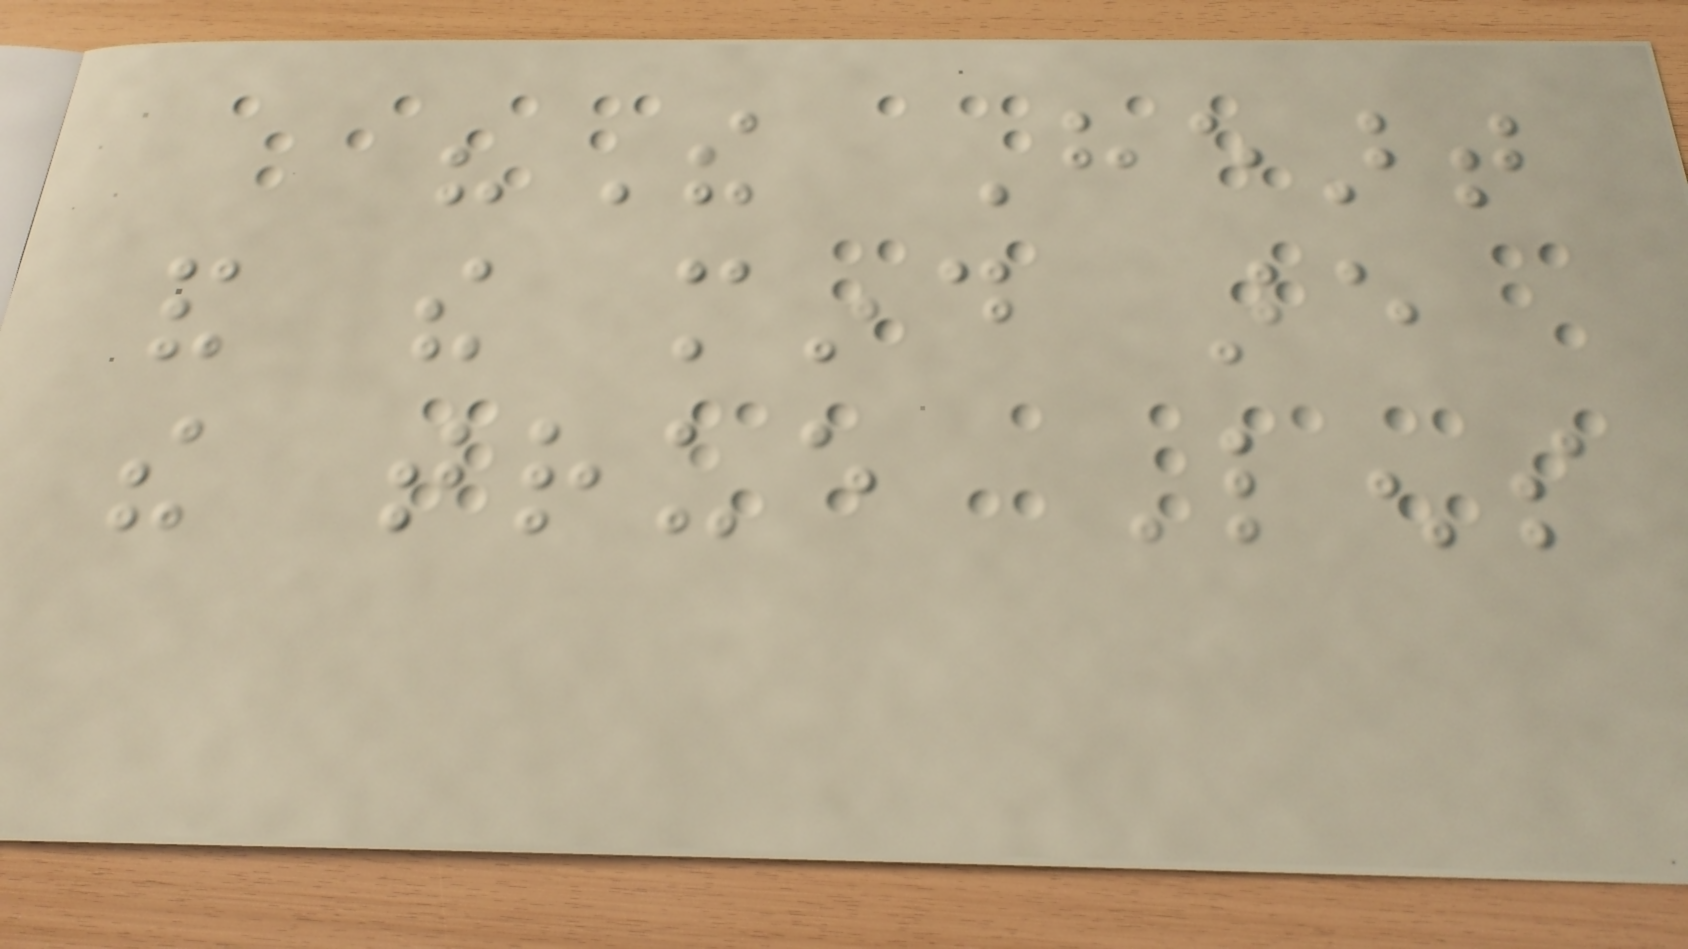"The Heart
and the mind are
the true Lens
